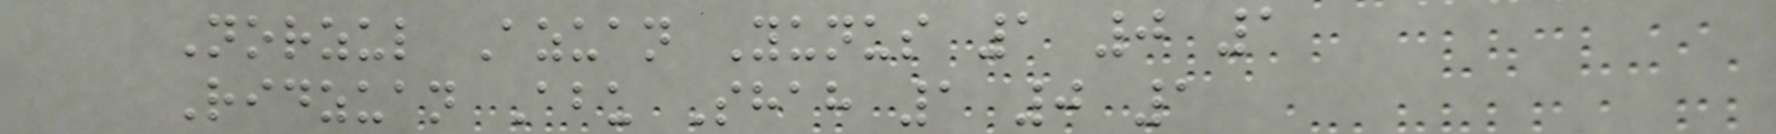Norzul Azuan Yunus 1 0 1
Ridzuan Abu Shah 1 0 1
